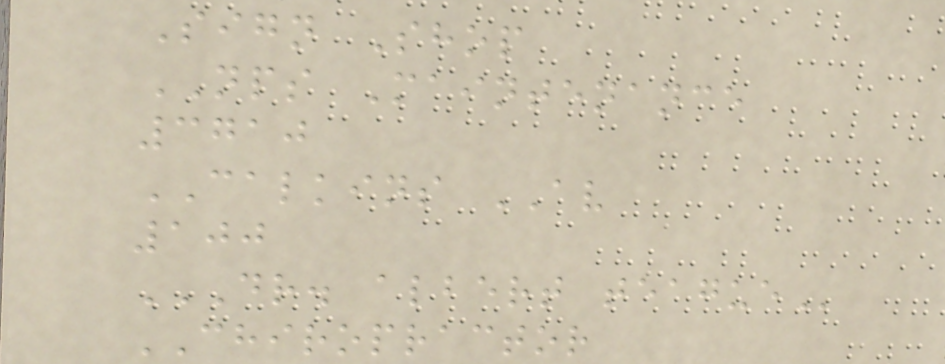Sign Shop
NPS Maintenance
3710
CALKINS AV
100
DR. ALBERT TEAGUE
CHIROPRACTOR
